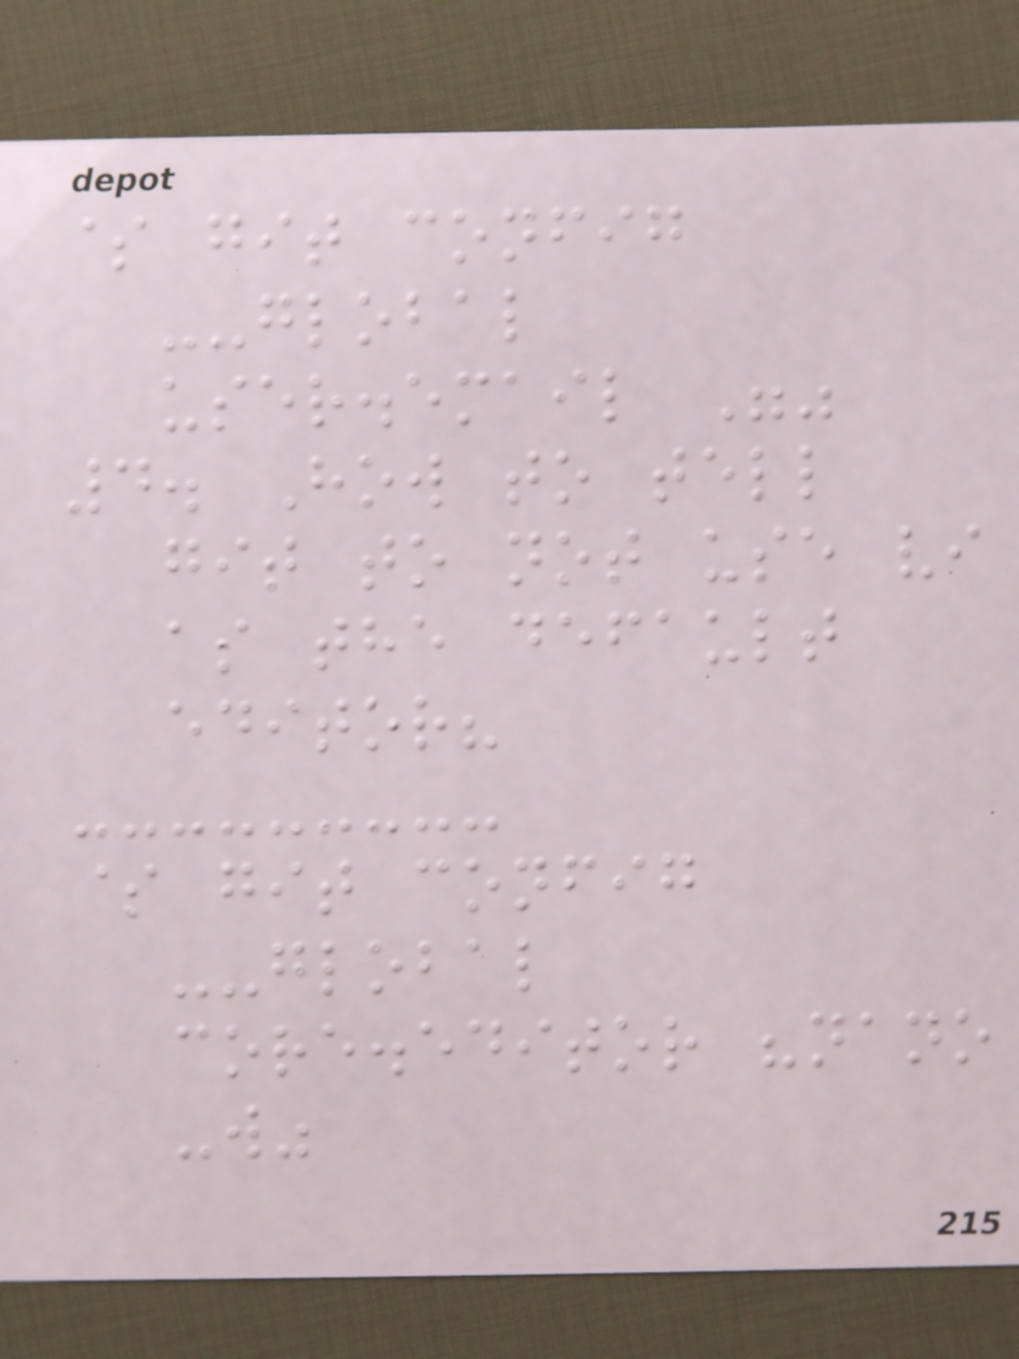$ git config
--global
user.email ""
4. How to tell
git to not use vi
as the default
editor?
$ git config
--global
core.editor "nano
-w"
